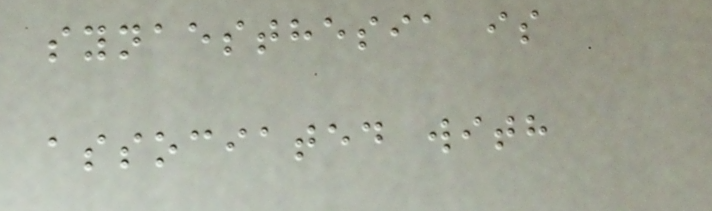synaesthesia is
associated with
